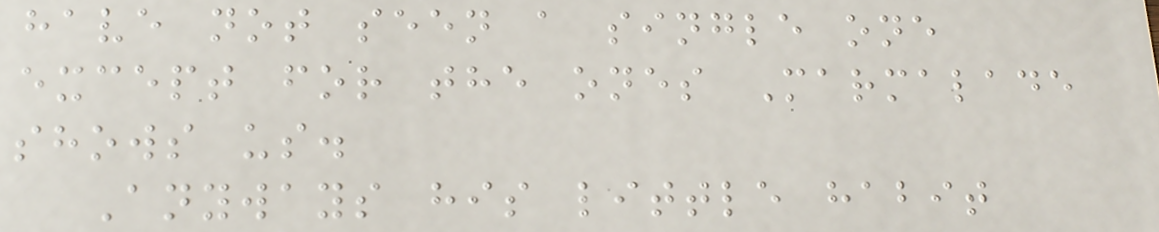have not seen a single one
except for the ones Marmalade
shows us.
Anyways his little habit
